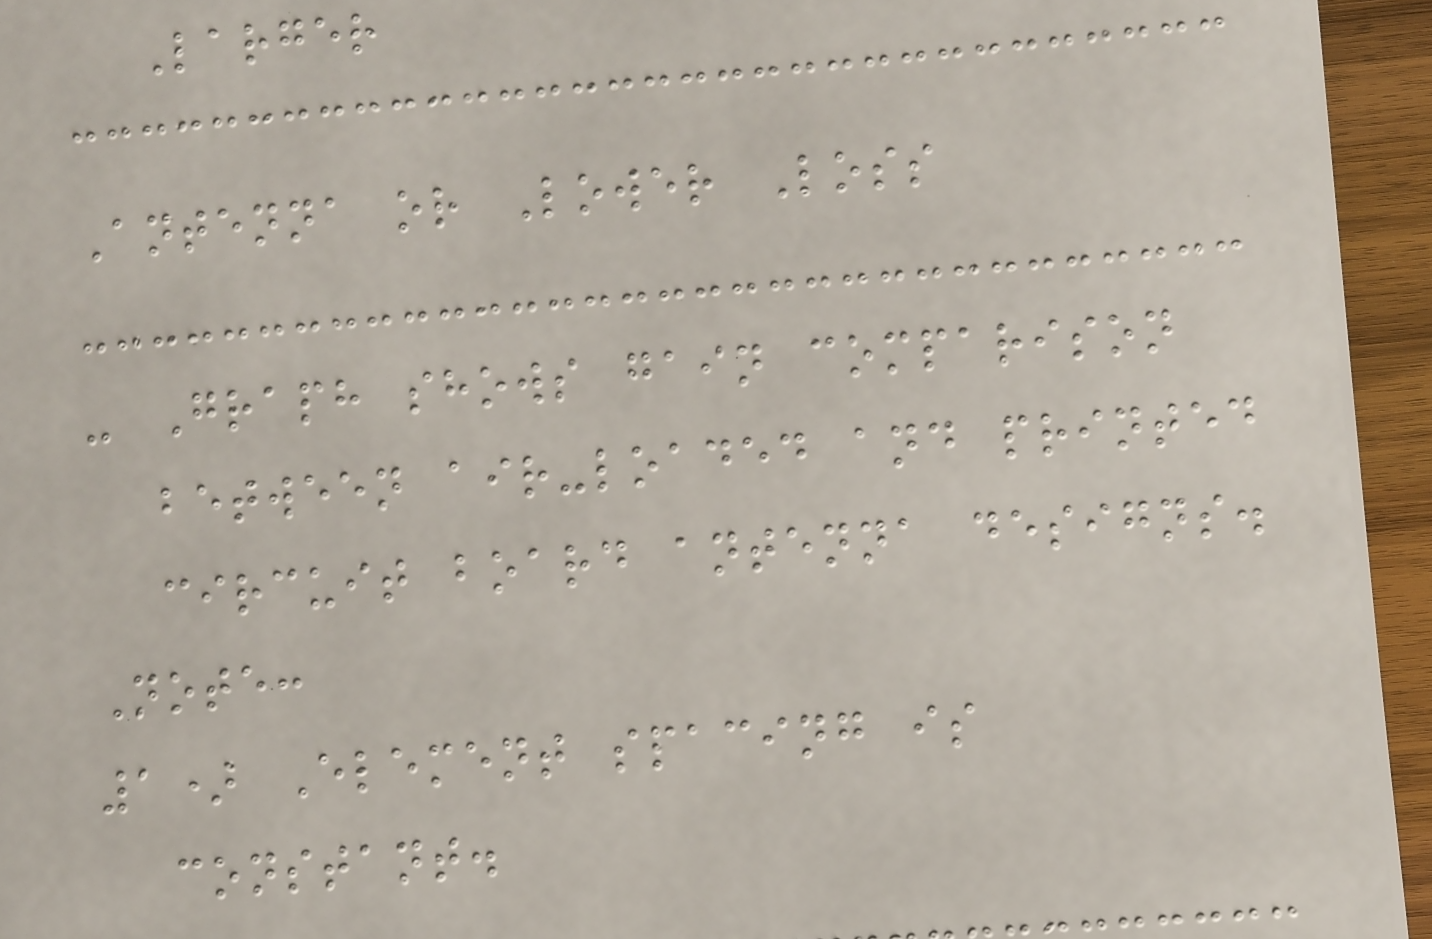Larger
Antenna or Lower Loss
- Graph shows gain comparison
between air-loaded and printed
circuit board antenna designs.
Note:
1) Element spacing is
constant.
